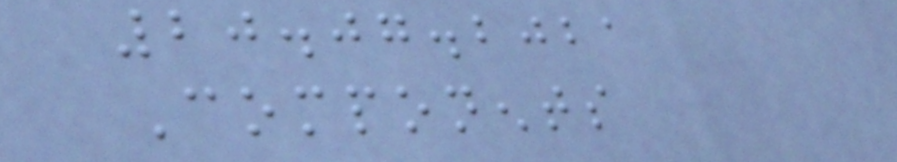20.07.2021
Components
